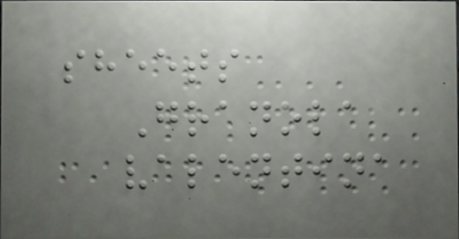sheets
Granola
valentina
